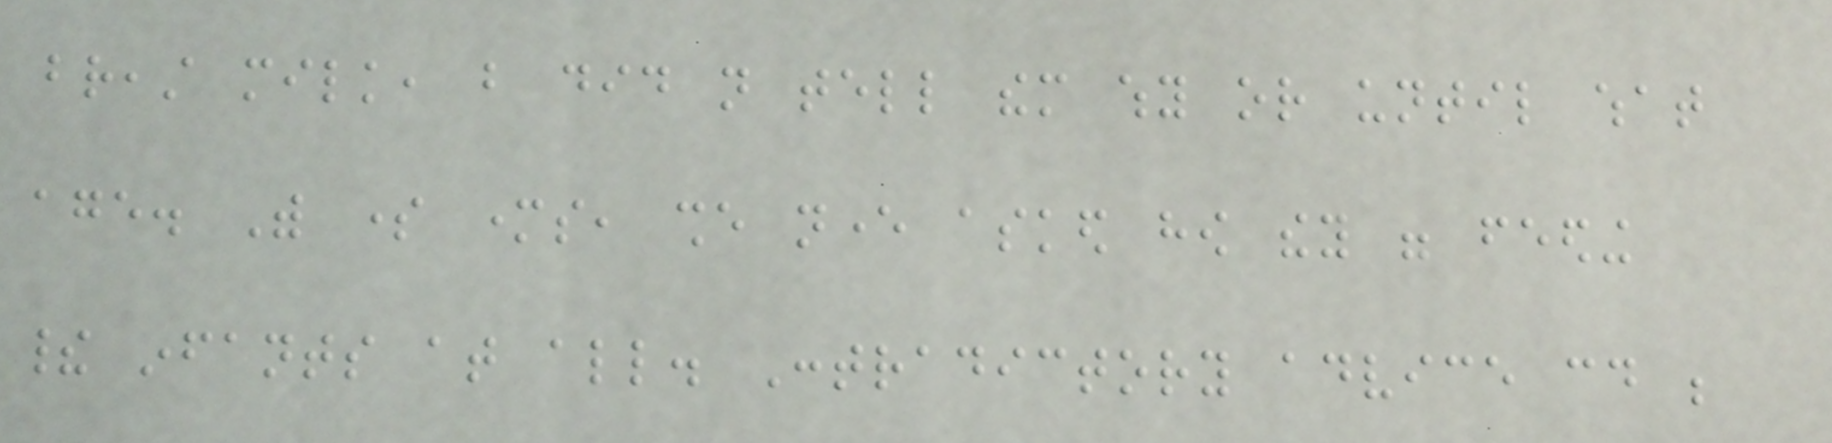breast milk, but did not tell them why or until what
age. With some mothers, she never asked how they were feeding
their infants at all. Contradictory advice could be
